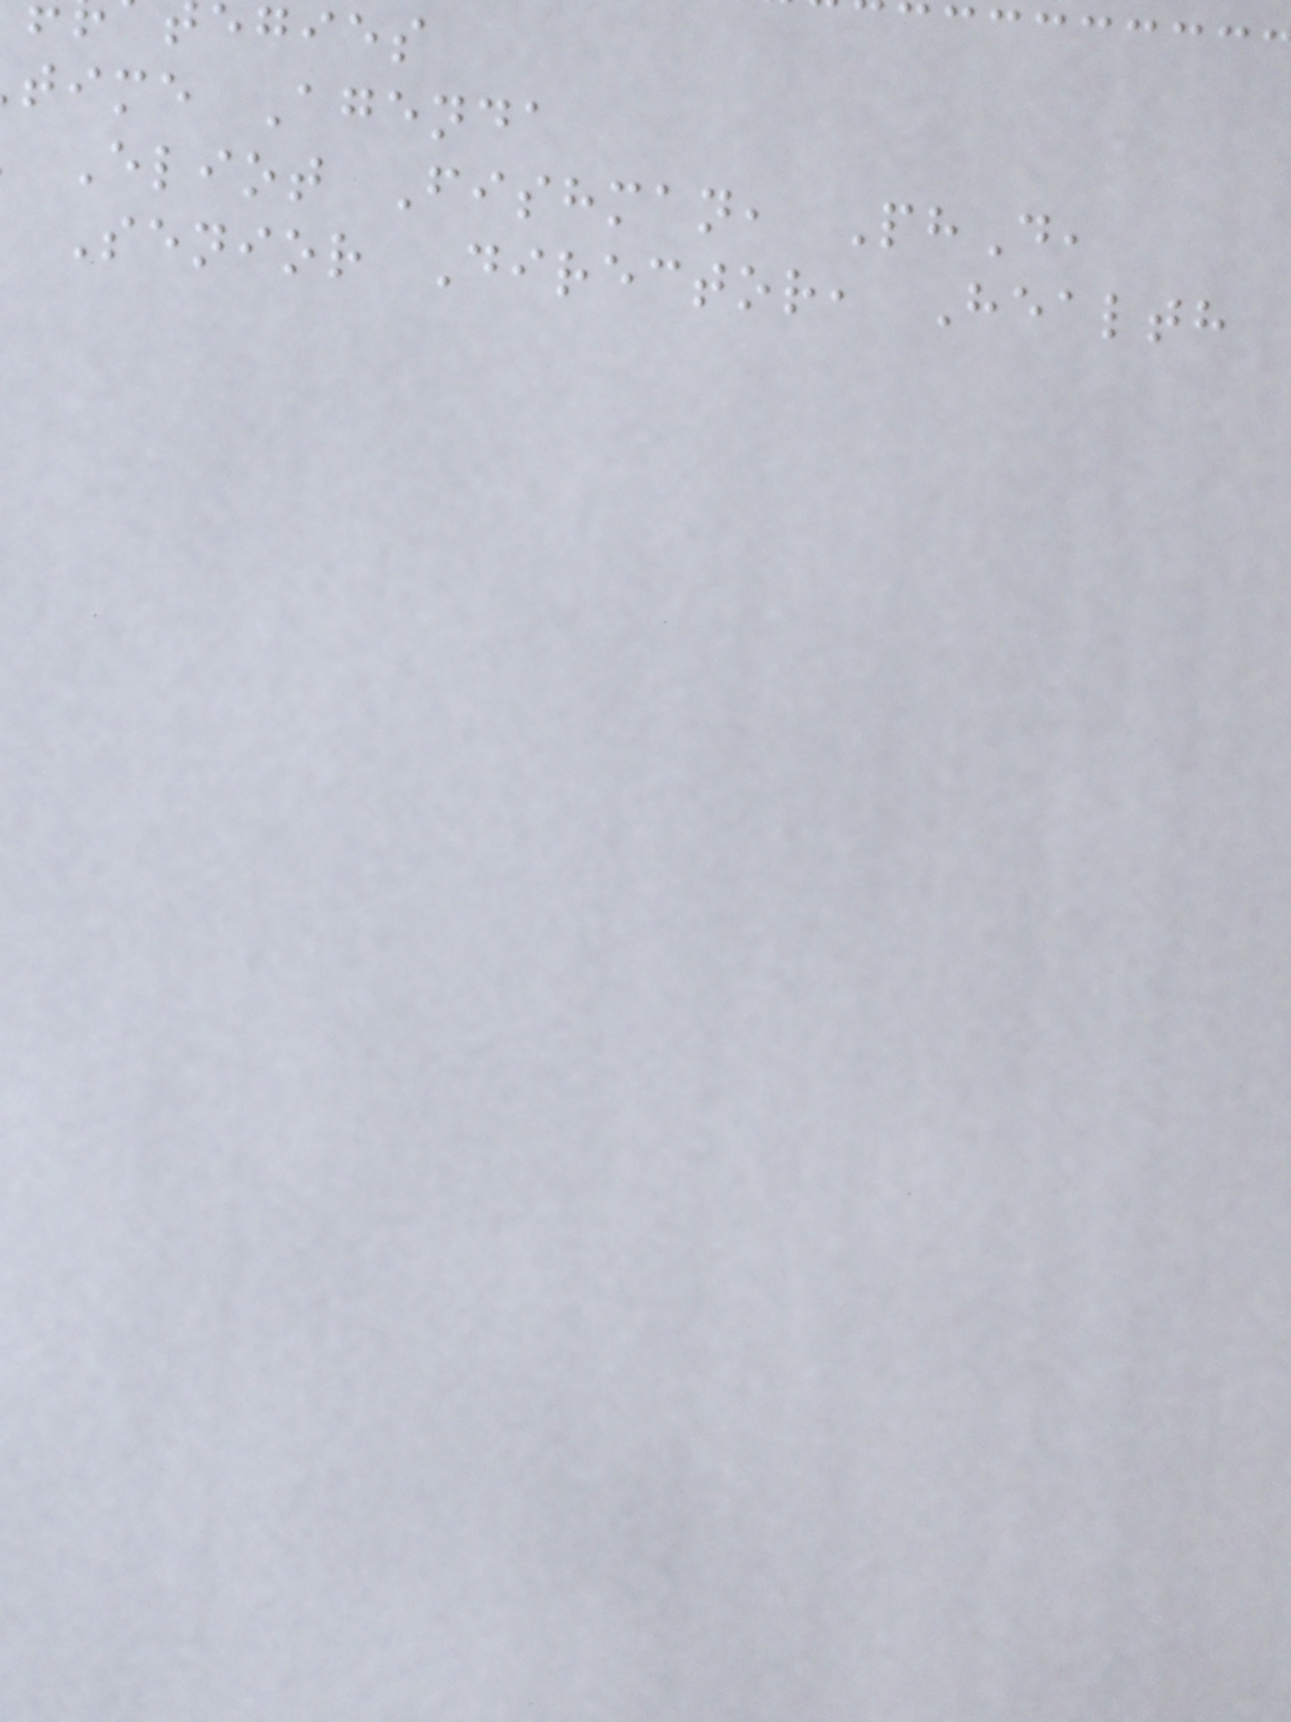egies
time Agenda
Eliot Fishman, PhD,
Senior Director, Health
